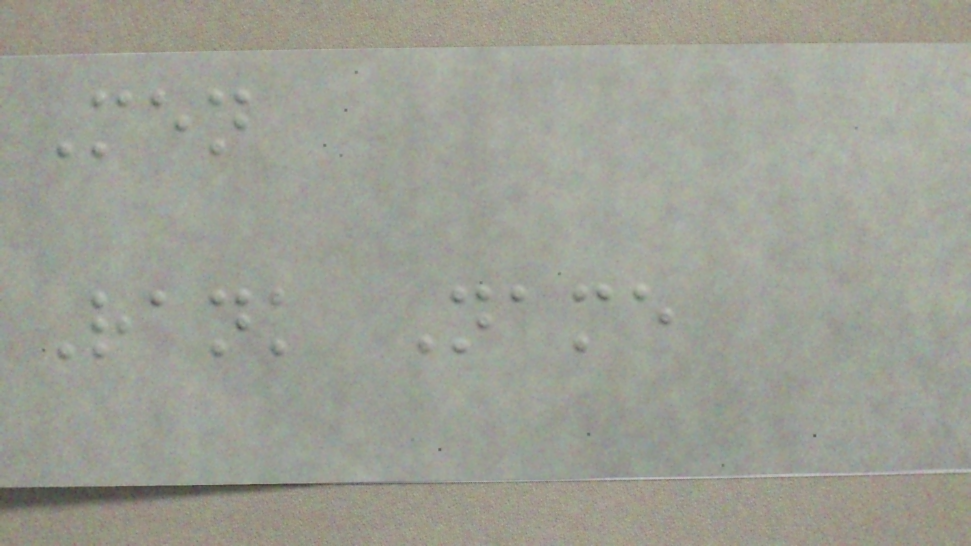Men
Rank Name
